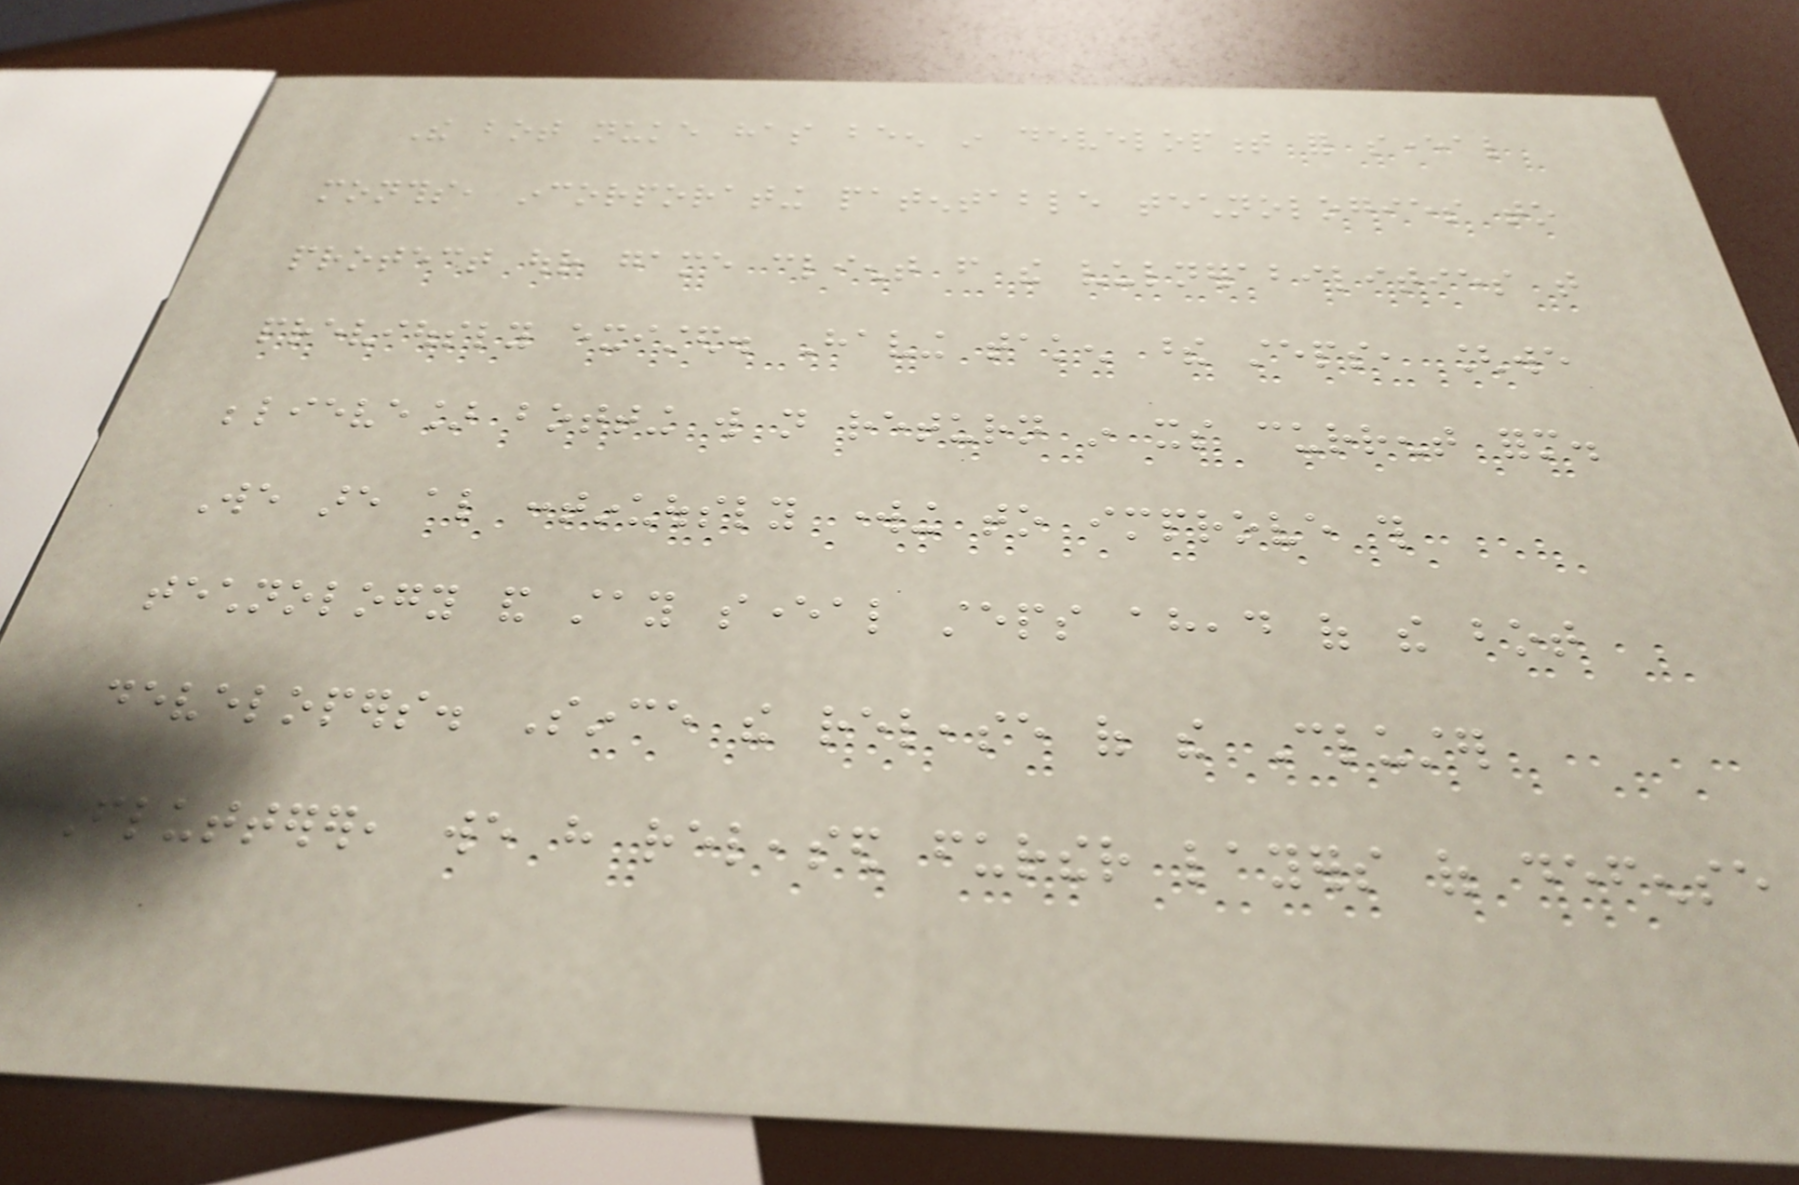The bot nuke has been in development for several
months, incorporating patentable technologies to
protect our game client from the vulnerabilities that
previously existed. Having taken these steps, [we
believe] botting will not return in its current form.
We are also continuously working to improve this
technology and stay several steps ahead of the bot
developers. Since the release of the Cluster
Flutterer, we have released further layers of defense
